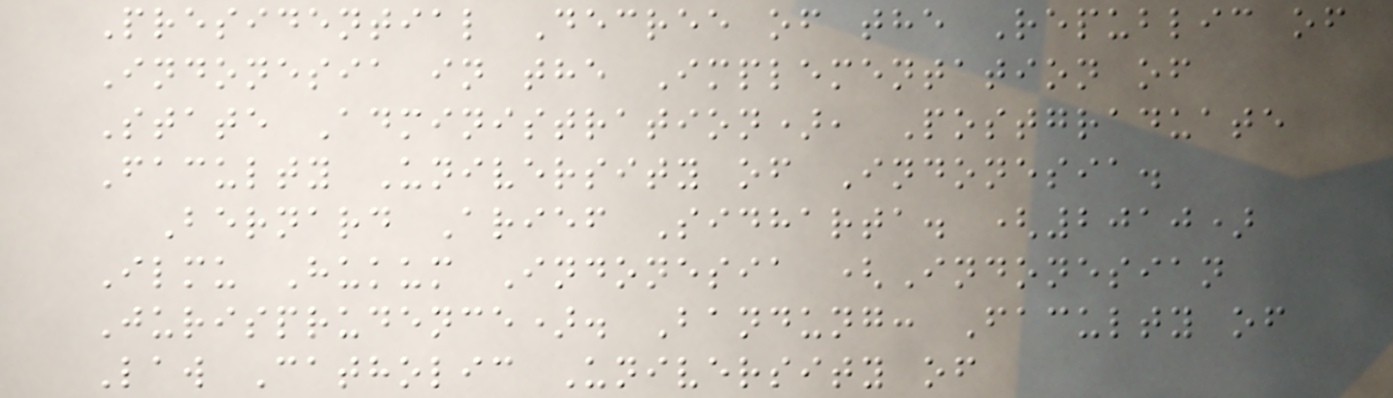Presidential Decree of the Republic of
Indonesia in the Implementation of
State Administration), Postgraduate
Faculty University of Indonesia.
Bernard Arief Sidharta. (2010)
Ilmu Hukum Indonesia (Indonesian
Jurisprudence). Bandung: Faculty of
Law Catholic University of
